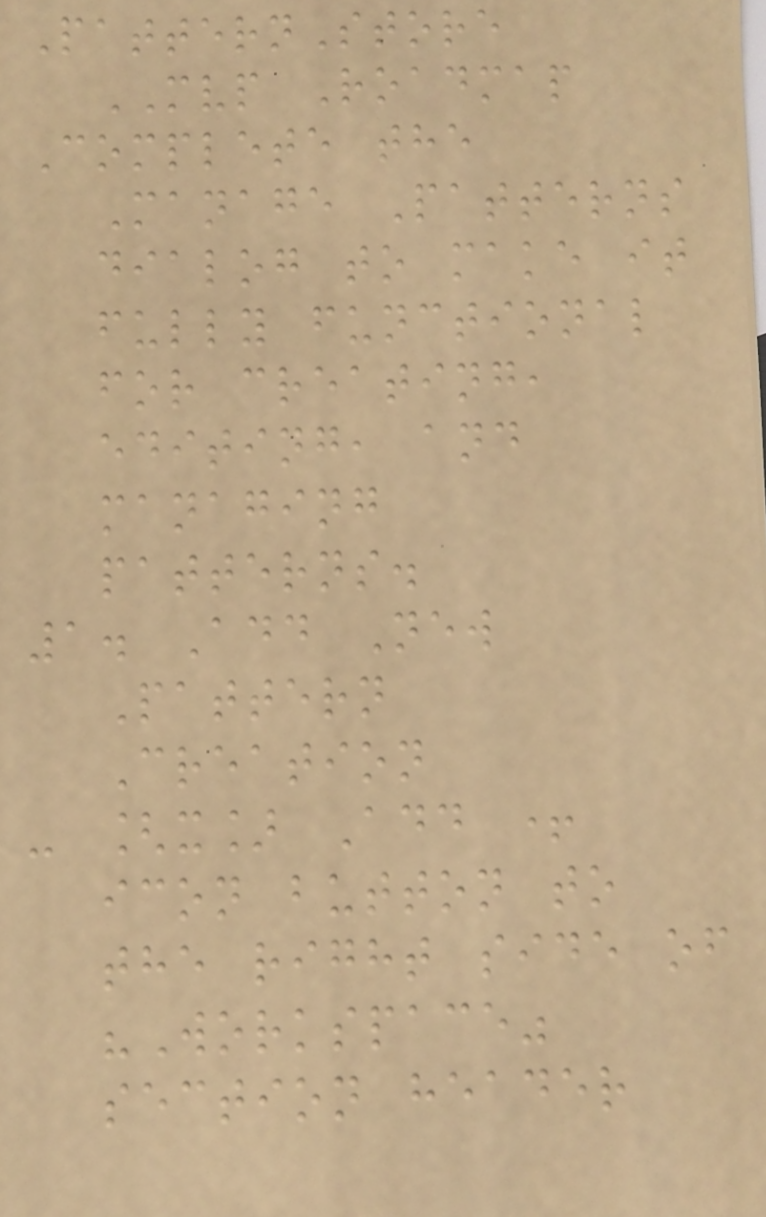PatternStore
MVP Roadmap
Complete the
Manage Patterns
dialog to make it
fully functional
for creating,
editing, and
managing
patterns.
1. Add New
Pattern
Creation
- [x] Add +
icon button to
the right side of
"Workspace"
section header
